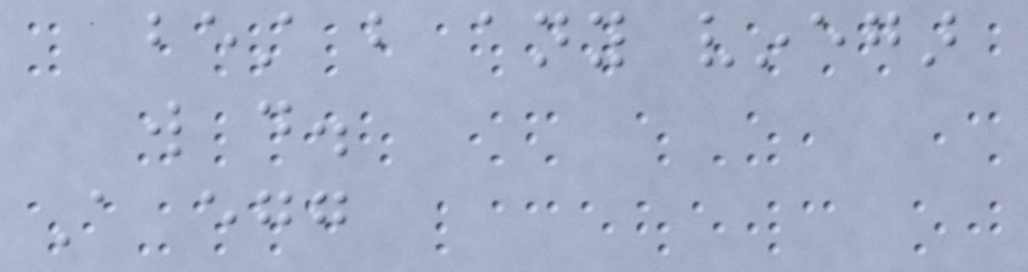best but any vinegar
will do.
A egg
